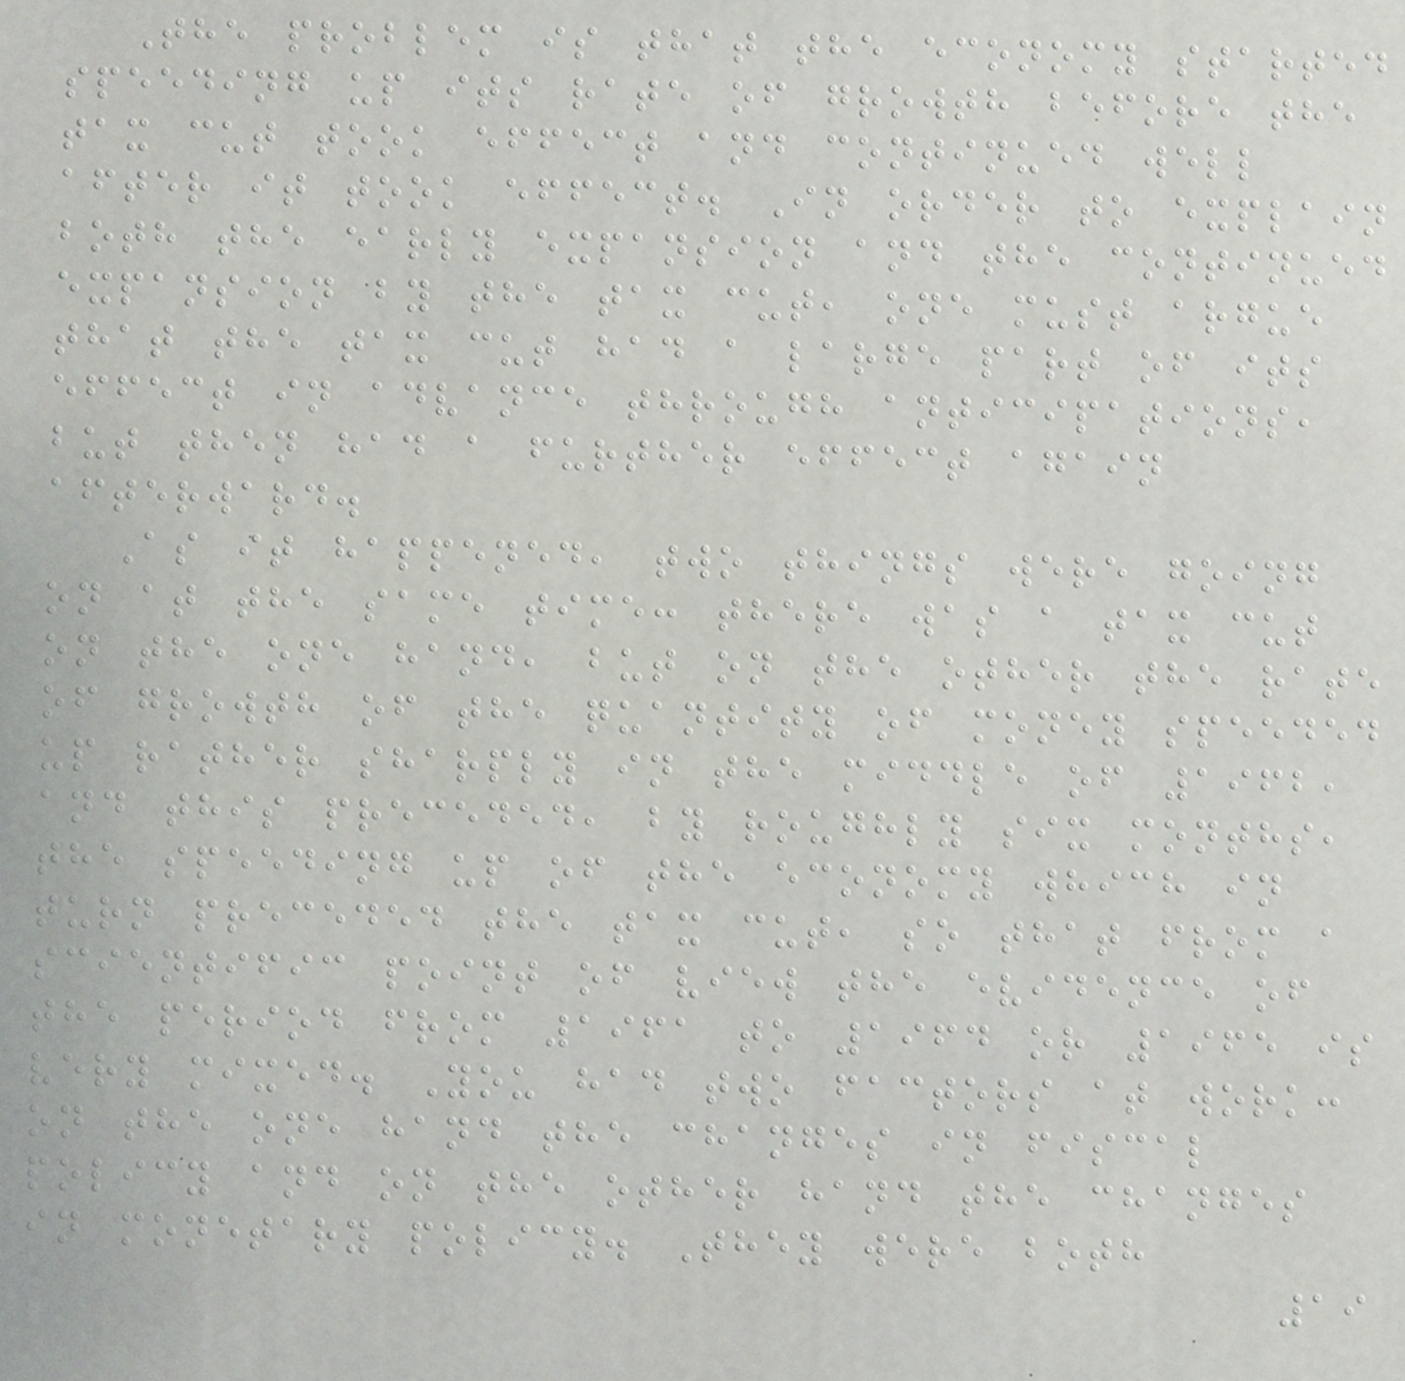The problem is that the economy started
speeding up its rate of growth before the
tax cut took effect and continued well
after it took effect. In order to explain
both the early expansion and the continued
expansion by the tax cut, one must argue
that the tax cut had a large part of its
effect in advance through anticipations,
but then had a further effect again
afterward.
As it happened, two things were going
on at the same time: there was a tax cut
on the one hand, but on the other the rate
of growth of the quantity of money speeded
up rather sharply in the middle of 1962,
and this preceded, by roughly six months,
the speeding up of the economy which in
turn preceded the tax cut, so that from a
scientific point of view the evidence of
the period from 1961 to 1964 or 1965 is
very mixed. You had two factors at work:
on the one hand the changes in fiscal
policy and on the other hand the changes
in monetary policy. They were both
19
